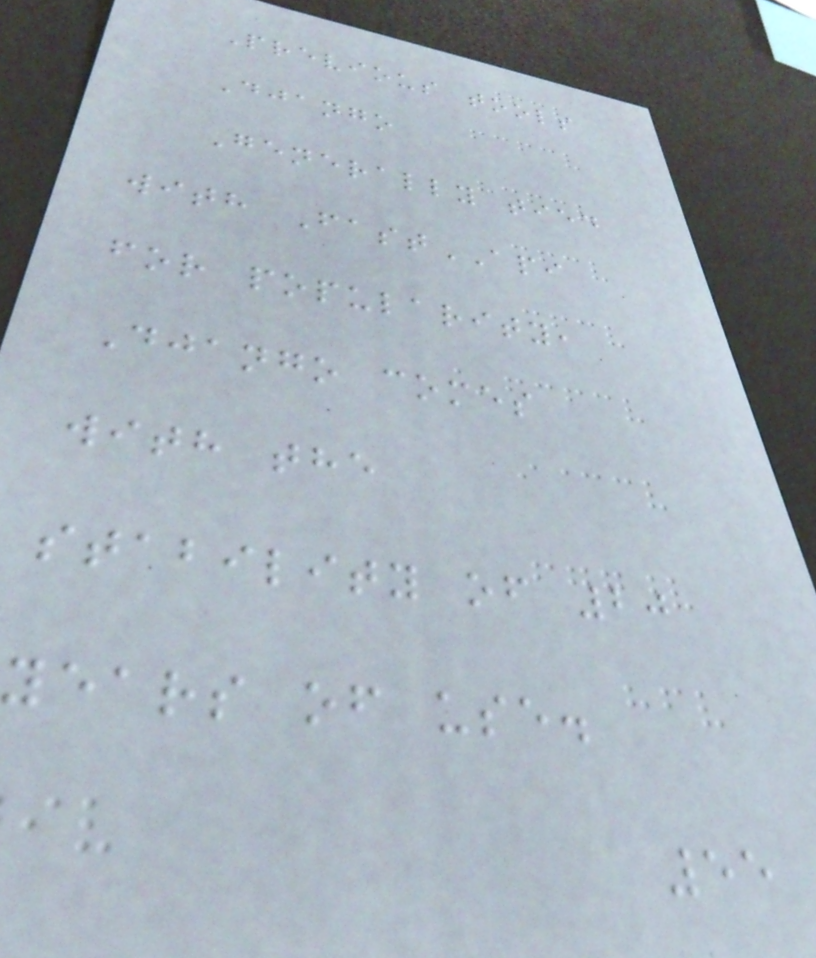Previous tools
Django
Generally tied
with FastAPI
for popularity,
Django comes
with the
stability of 20
years of use.
55
